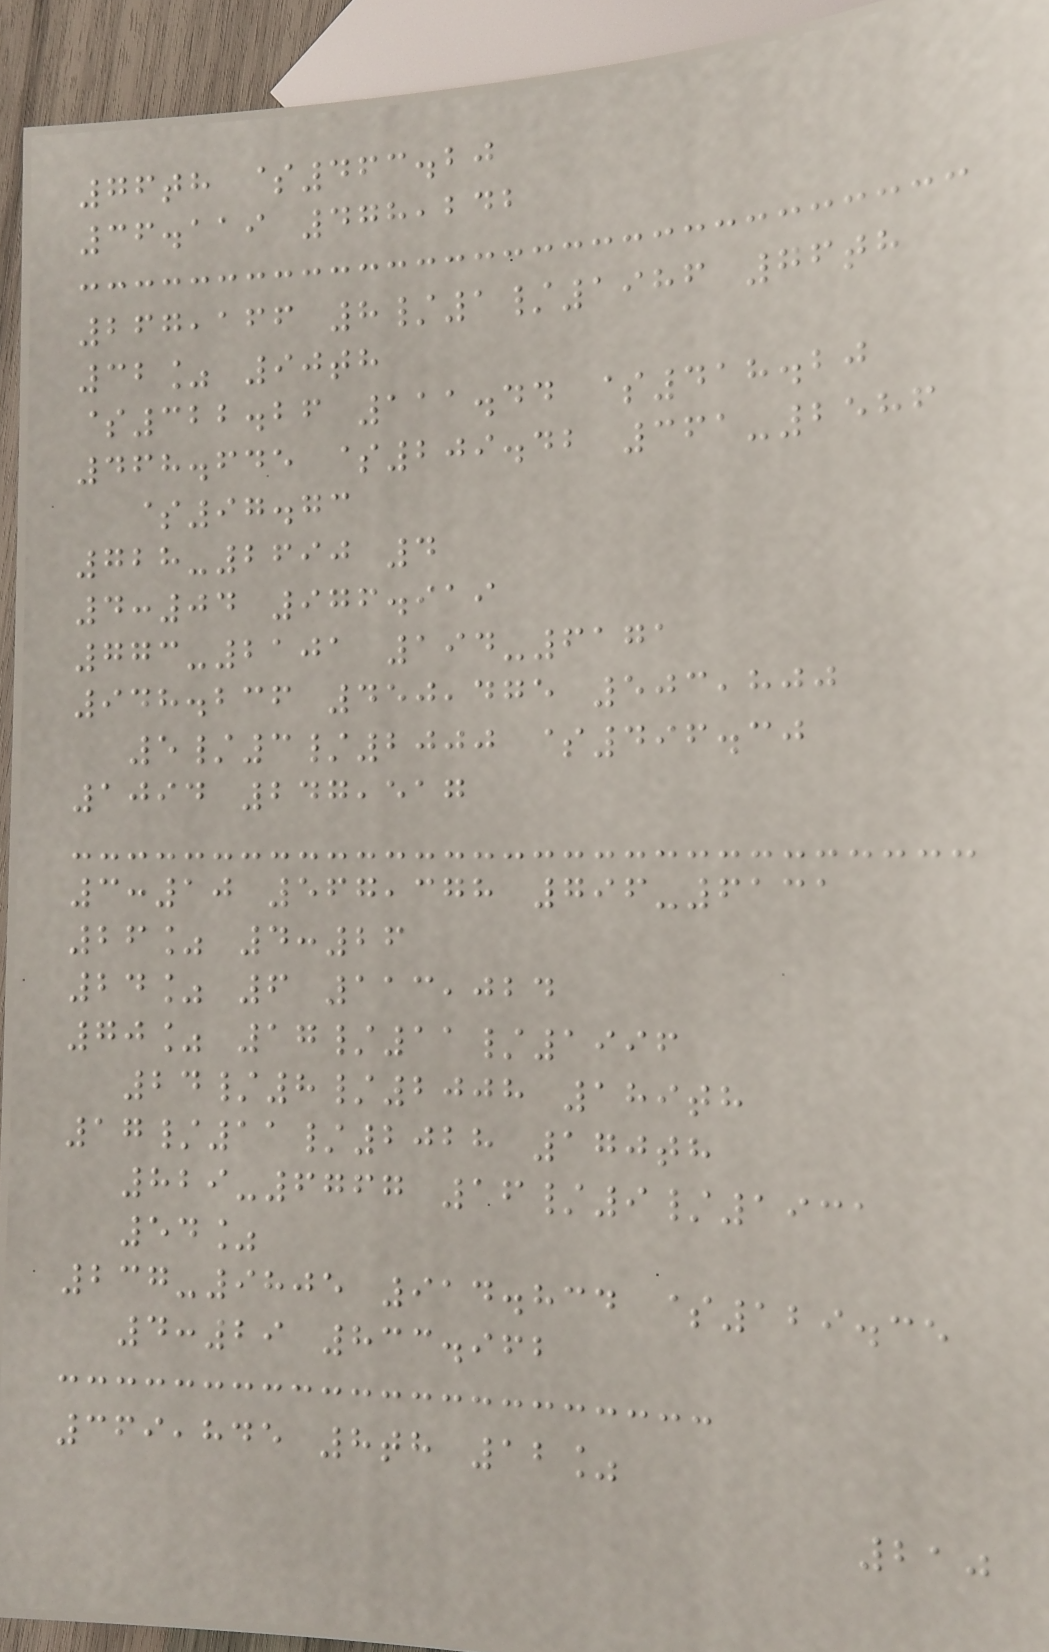76th $463.20
36.119 478,242
267,166 8/1/1986 76th
32% 90th
$322.26 111.44 $418.20
468.645 $209.42 361-2586
$97.73
728-2690 4
4:04 976.919
773-2101 194-6171
948.236 450,475 503,800
5/3/2000 $496.30
1094 247,517
3:10 567,378 796-6131
26% 4:26
24% 6 113,024
70% 17/11/1996
24/8/2008 189th
17/11/2028 170th
829-6767 16/9/1931
54%
237-9805 914.834 $129.35
4:29 833.962
369,845 8th 12%
210
